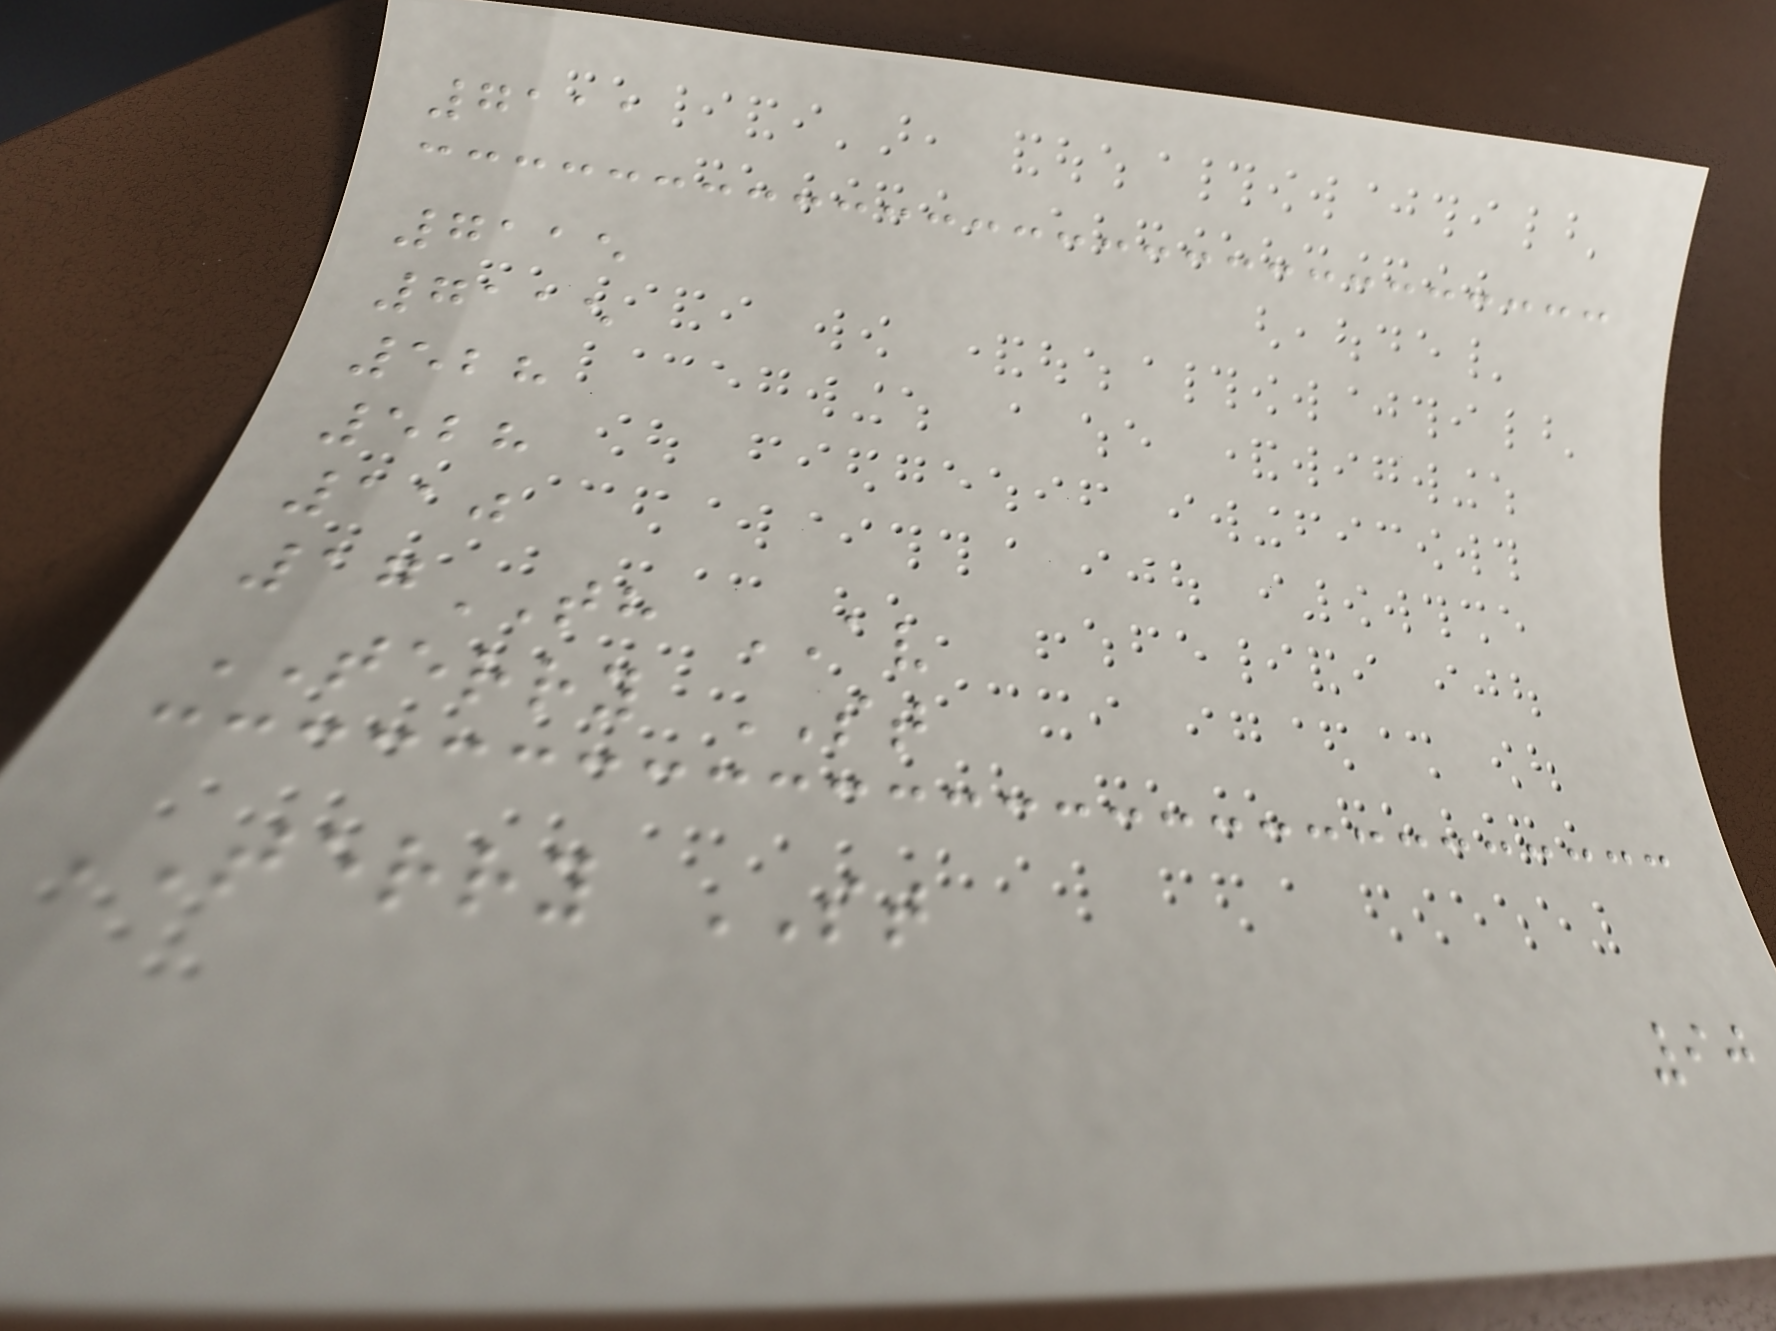7111
7115
7115
528
528
110
17TH AV
TERRY ST
TERRY ST
90
